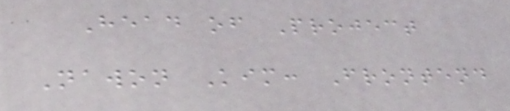Head of Project
Nawon Kim: Frontend
